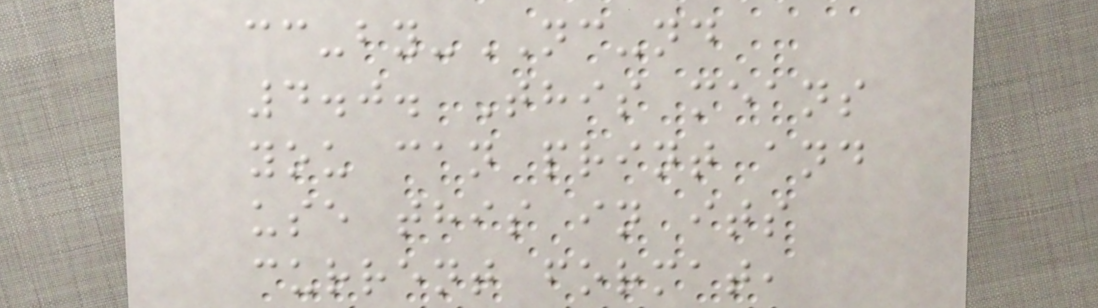cc-by-NC-nd
4.0. This means
you can print and
use this in its
current format,
